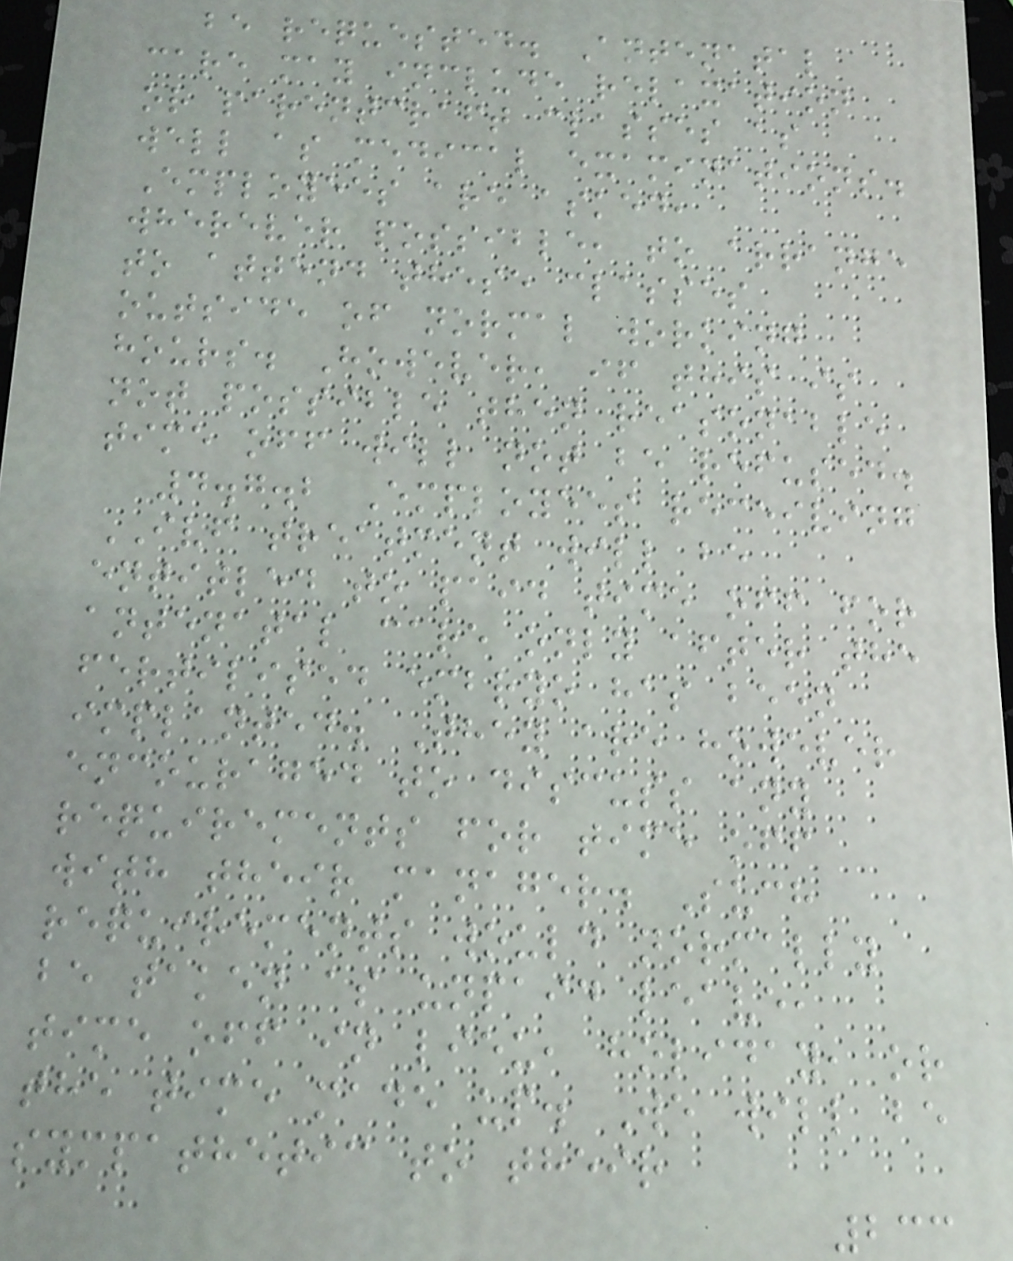be requested. Antenatal
care may include relaxation
or parentcraft classes as
well as medical examinations.
Employees are asked,
wherever possible, to arrange
to attend these classes
outside of normal working
hours. However, if this is
not possible then reasonable
time off will not be refused.
4.7.2 Employees receiving
IVF treatment will be
entitled to paid time off for
antenatal care only after the
fertilised embryo has been
implanted. They are however
encouraged to discuss any
requirements for time off
with their manager. Such
requirements would normally
be taken as unpaid leave,
time off in lieu, holiday, or
the time made up. We will be
sympathetic to their
233
